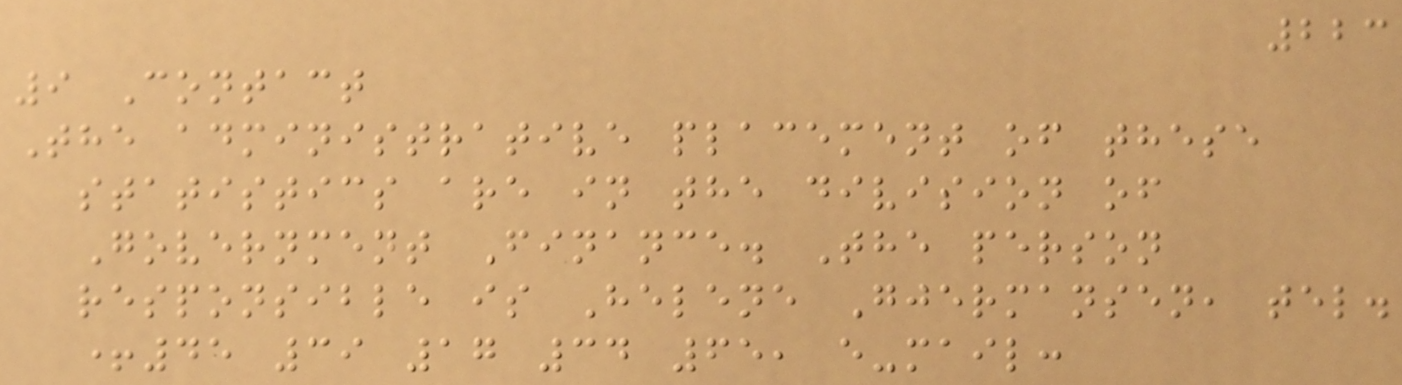223
9 Contact
The administrative placement of these
statistics are in the division of
Government Finance. The person
responsible is Helene Gjermansen, tel.
+45 39 17 34 65, e-mail:
